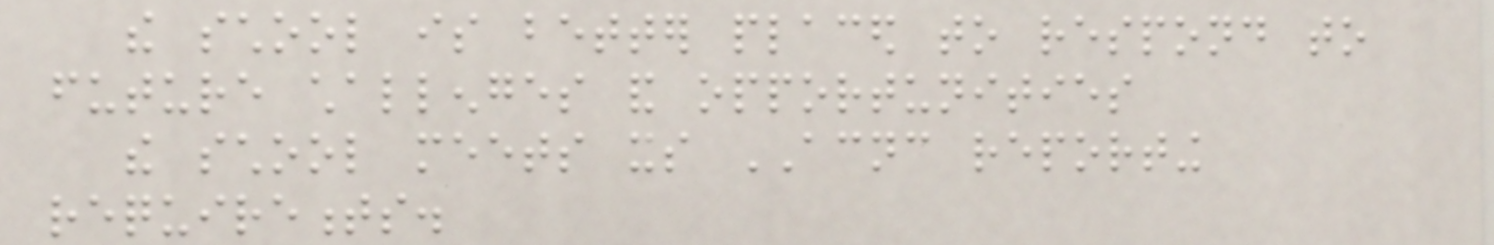the school is better placed to respond to
future challenges and opportunities
the school meets its ACNC reporting
requirements.
